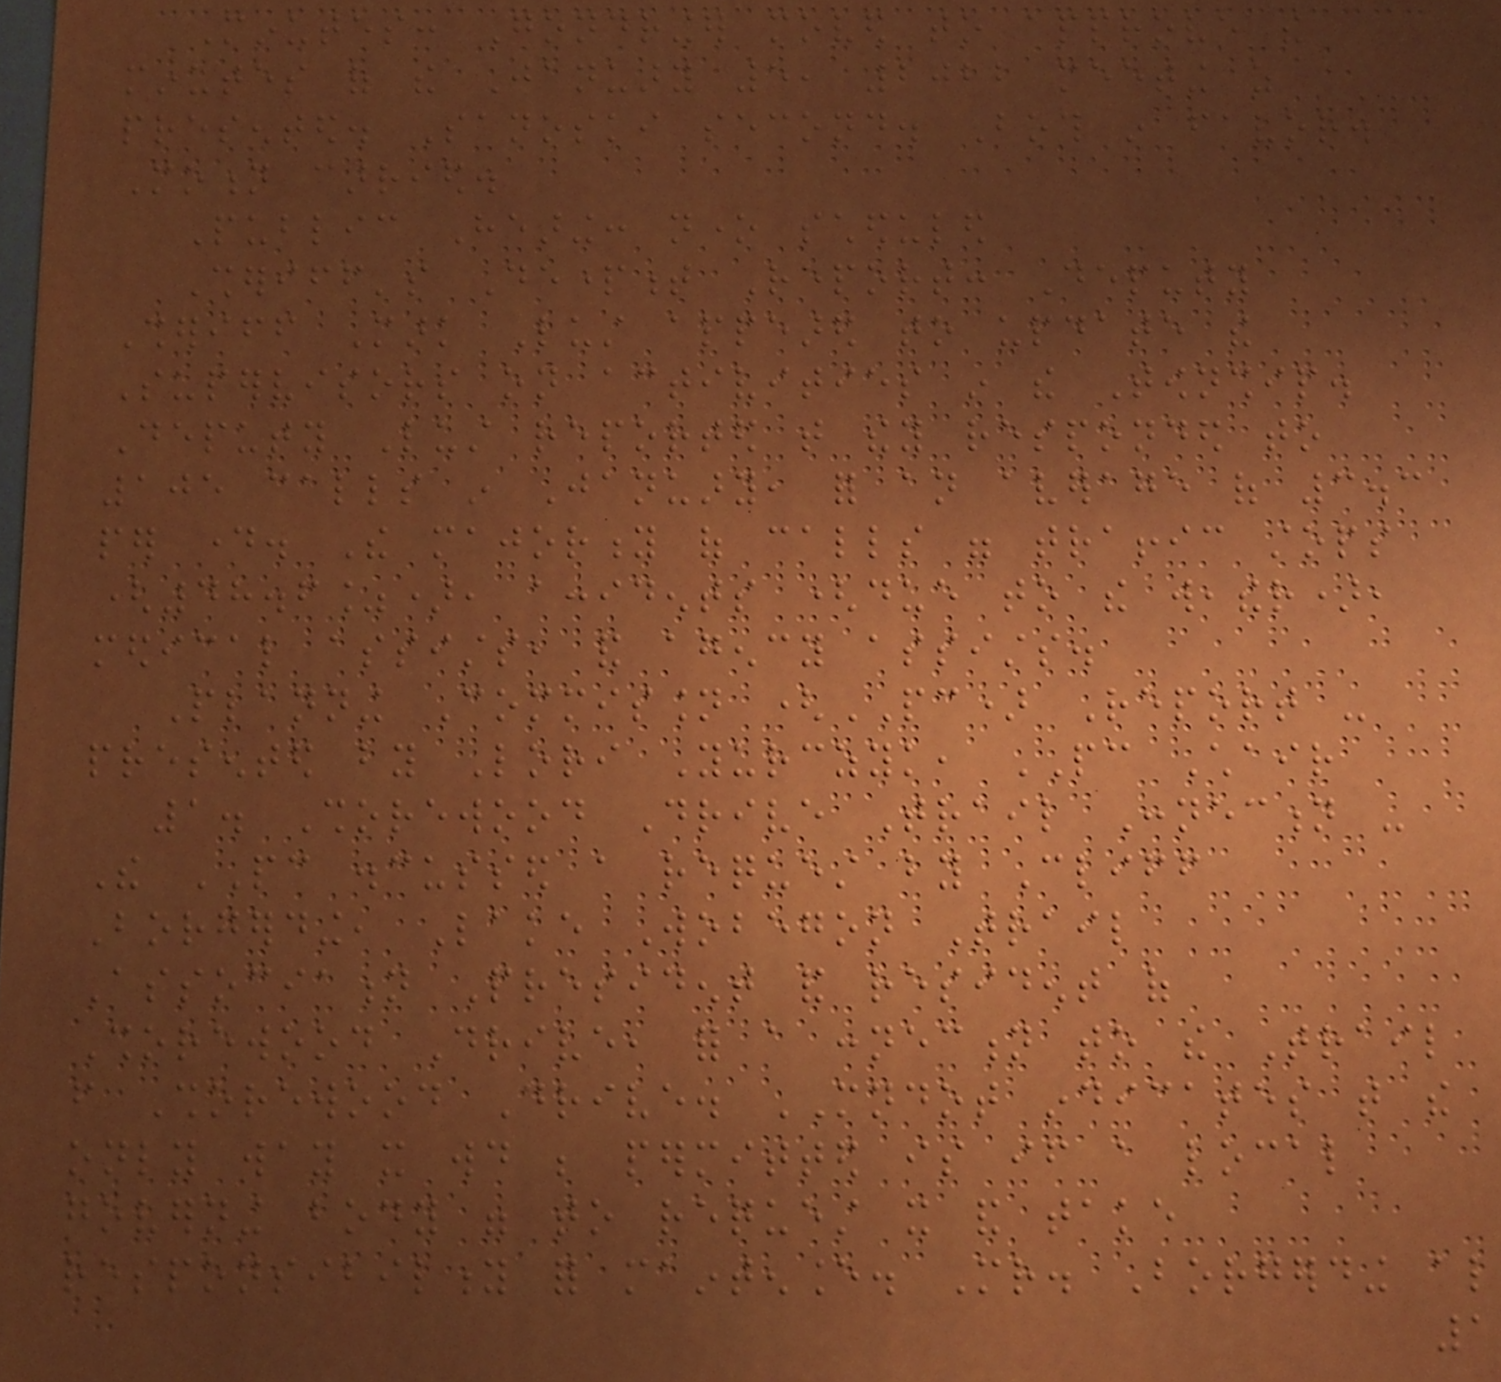Minutes: Gondringer moved to approve the
minutes of the January 5, 2022 meeting as
presented. Sanoski second. Both in favor.
Motion carried.
Public Hearing: none scheduled
Sheriff's Department Report: Deputy
Sheriff Mark Lust appeared to update the
Supervisors on activities in the Township.
Deputy Lust reported that they responded to
105 calls in January, for an average of 3.3
per day. The majority of calls were traffic stops
(48.6%), accidents (due to the weather),
medical assists, and agency assists.
Planning Commission (PC) Report -
presented by Lori Yurczyk, PC Chair
1. Shorewood Drive Trail Connection -
The PC discussed a request by Cliff
Borgerding, Lake Wobegon Trail
Association President and resident of
Shorewood Drive, for a connection to the Trail
from Shorewood Drive. MNDOT indicates that the
only way it would be permitted is if a local
governing body were to request it and take
responsibility for maintenance. Mr. Borgerding also
1
